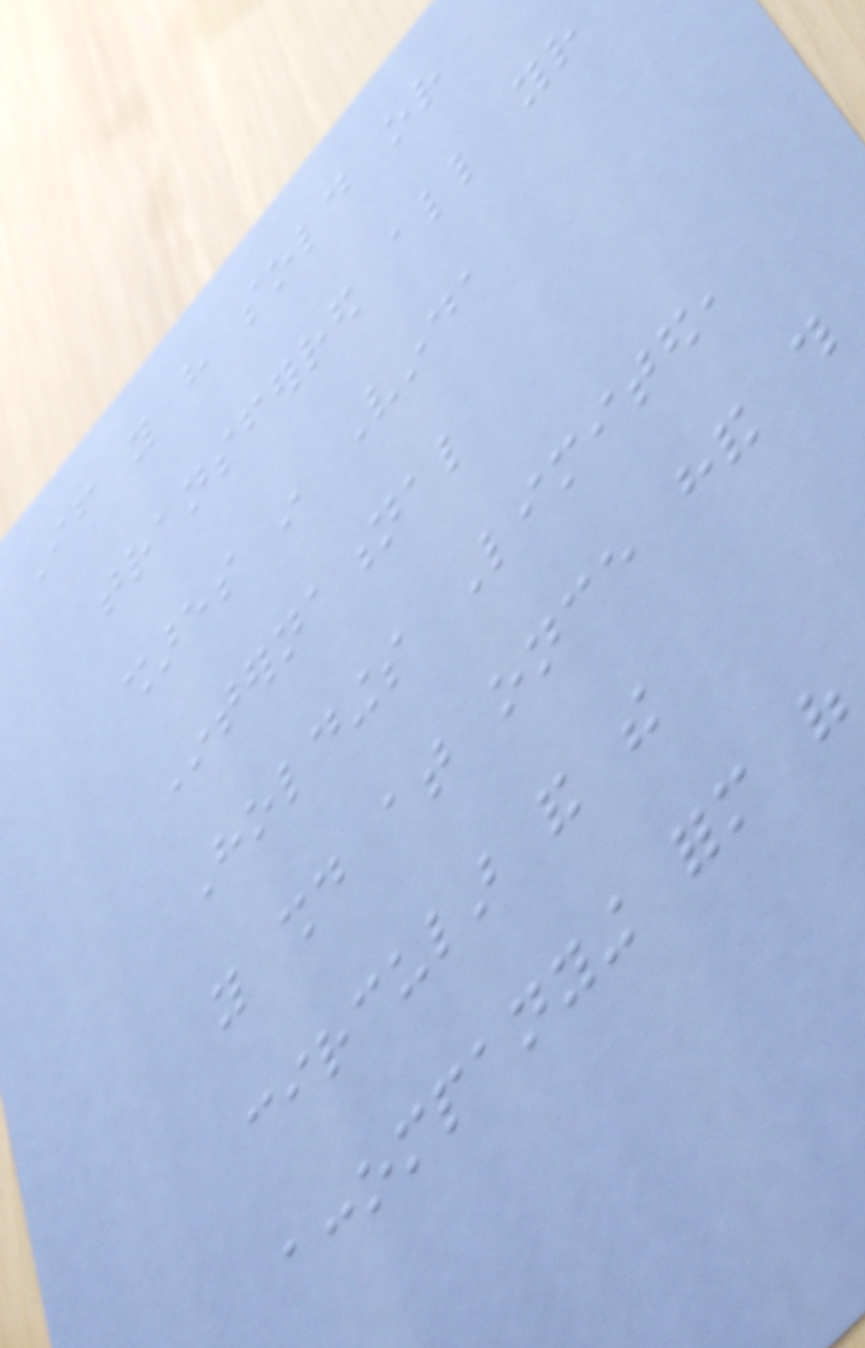If you have sold or
transferred all your
shares in Vinda
International
Holdings Limited,
you should at once hand this
circular and the
accompanying form of
